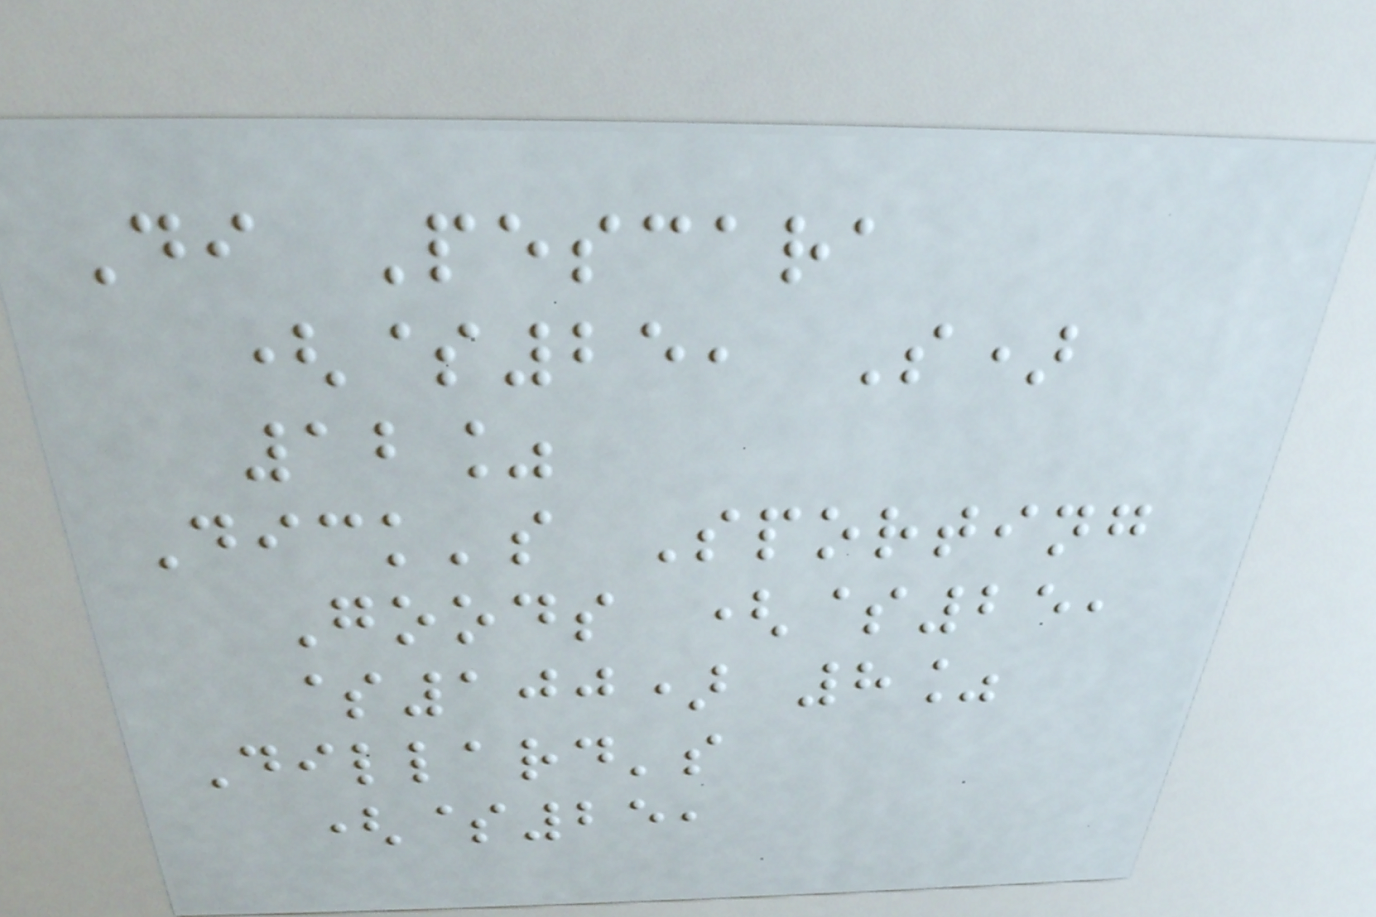Di Pescara
($25, S)
12%
Dick's Sporting
Goods ($25,
$100) 8%
Dillard's
($25,
